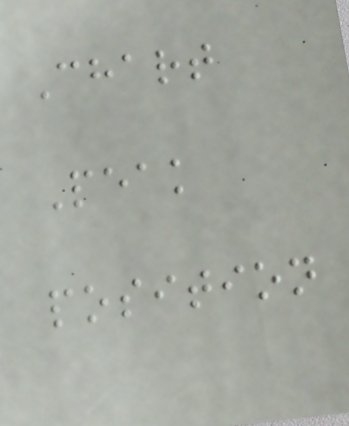Chart
Peak
position
